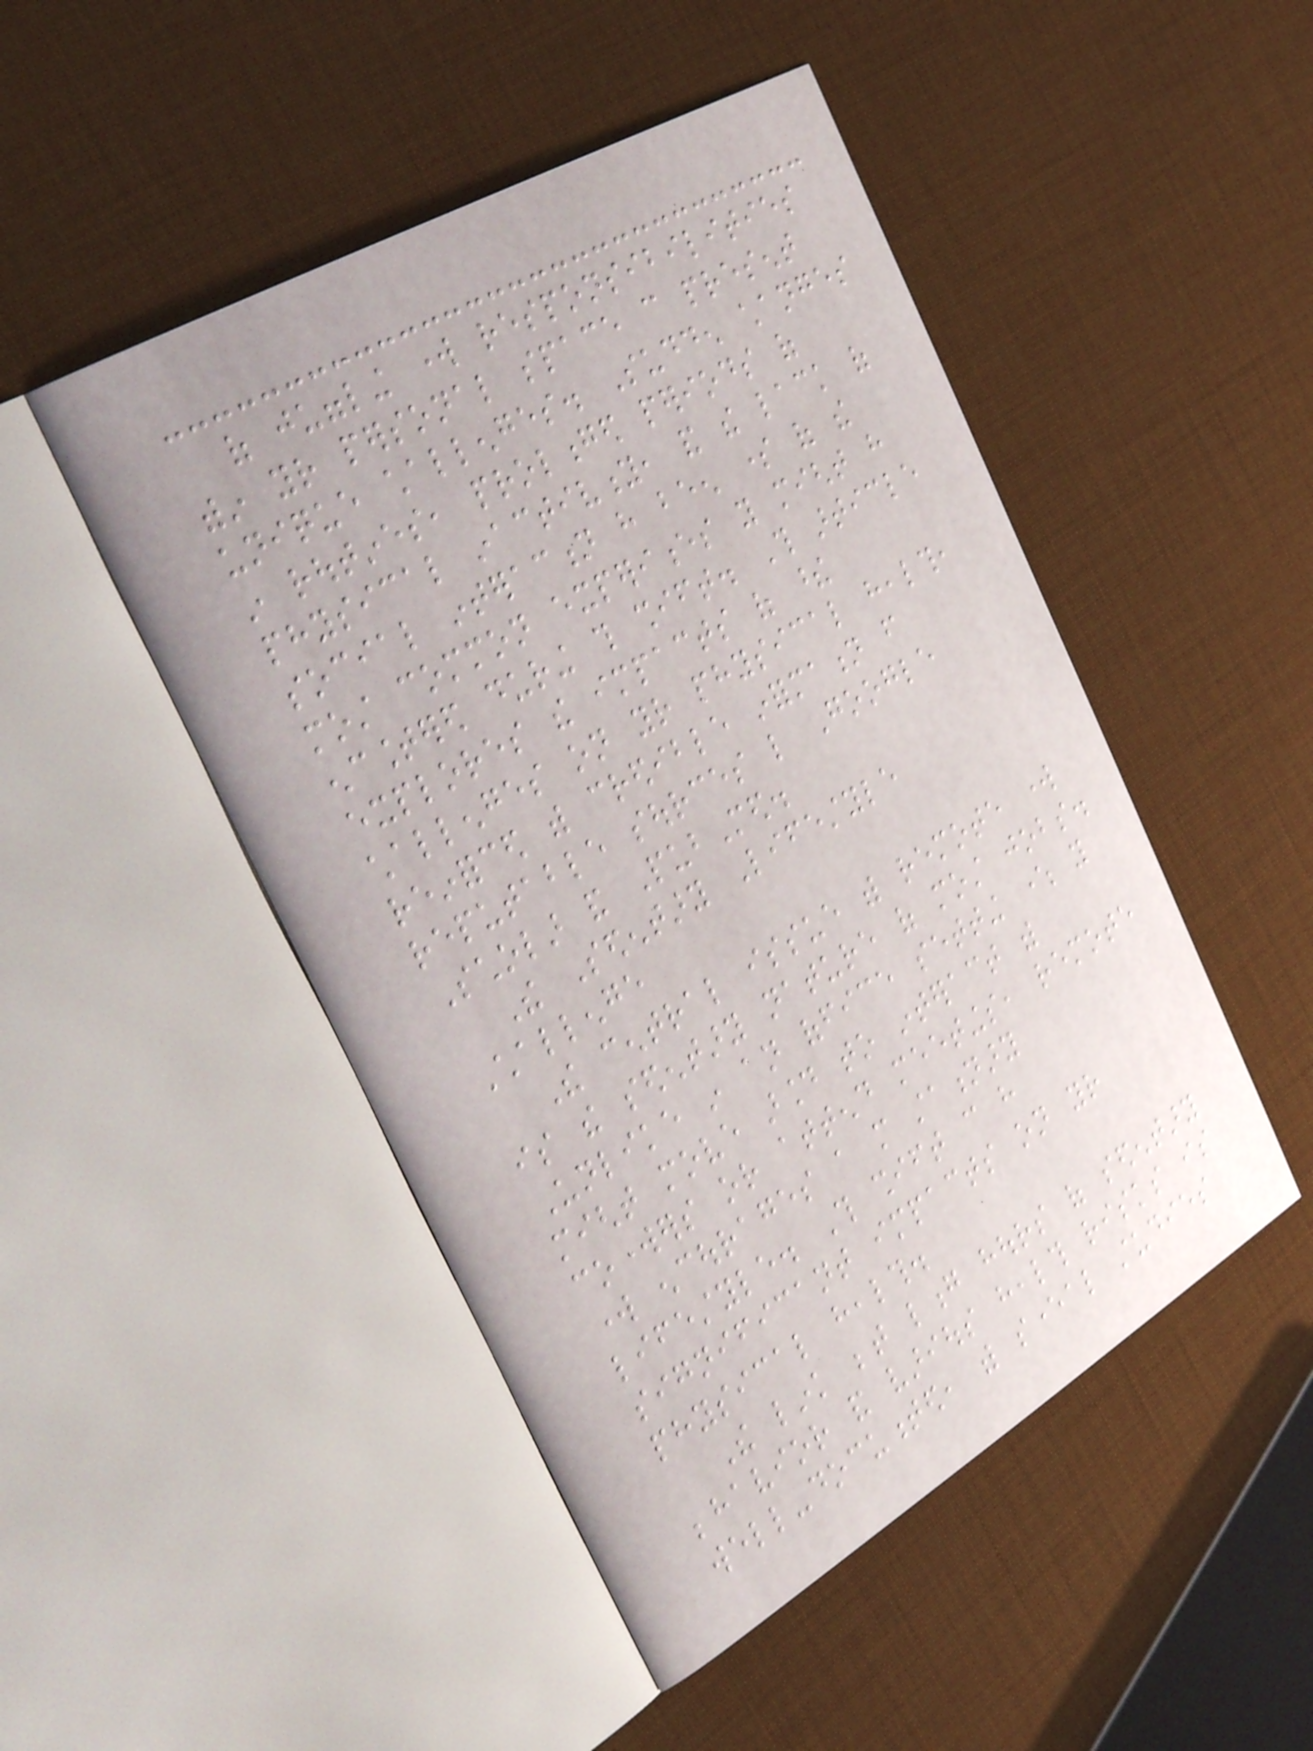of juggling work responsibilities
within your personal space can present
unique challenges. Sudden changes
in routines, prolonged periods of
physical inactivity, and the lack of
social interaction have been some of the
most common experiences you might have
encountered during this shift. This article
explores the impacts of these
challenges on your physical health,
reinforced with credible information from
reputable sources like Google
Scholar and PubMed.
The Sedentary Lifestyle
Challenge
The central issue with remote work
is the sedentary nature of most jobs.
Unlike in an office setting where you
might move around to interact with
coworkers or attend meetings, remote
work encourages a more stationary
lifestyle. This shift can have
significant impacts on your
physical health.
The link between long hours of sedentary
behavior and various health risks is
well-documented, with several studies
